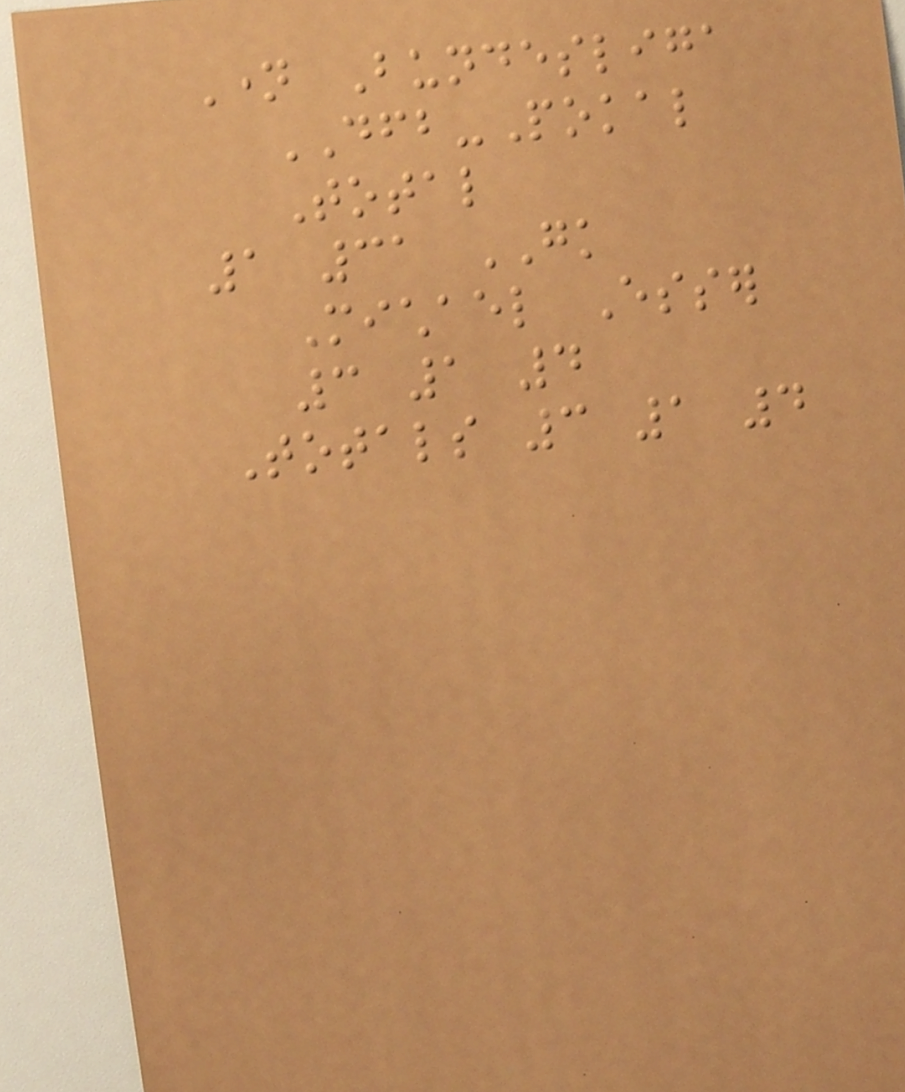Name Bundesliga
DFB-Pokal
Total
1 31 GK
Michael Esser
3 1 4
Totals 3 1 4
